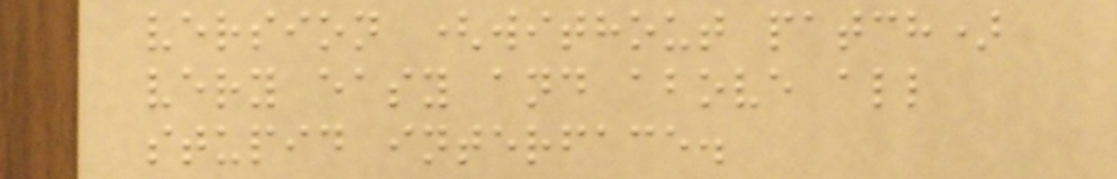version (without patch)
very easy and above all
stupid interface.
